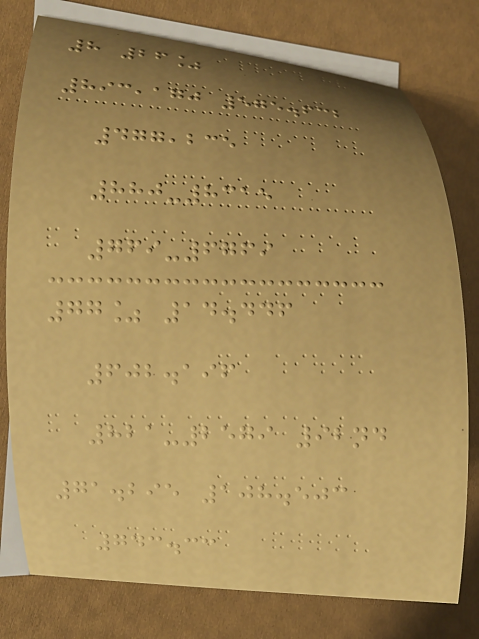8 26%
893,170 575.632
477,235
880-8315
769-6769
77% 14.446
602.196
821-2579 92nd
71.295 108.503
743.33
